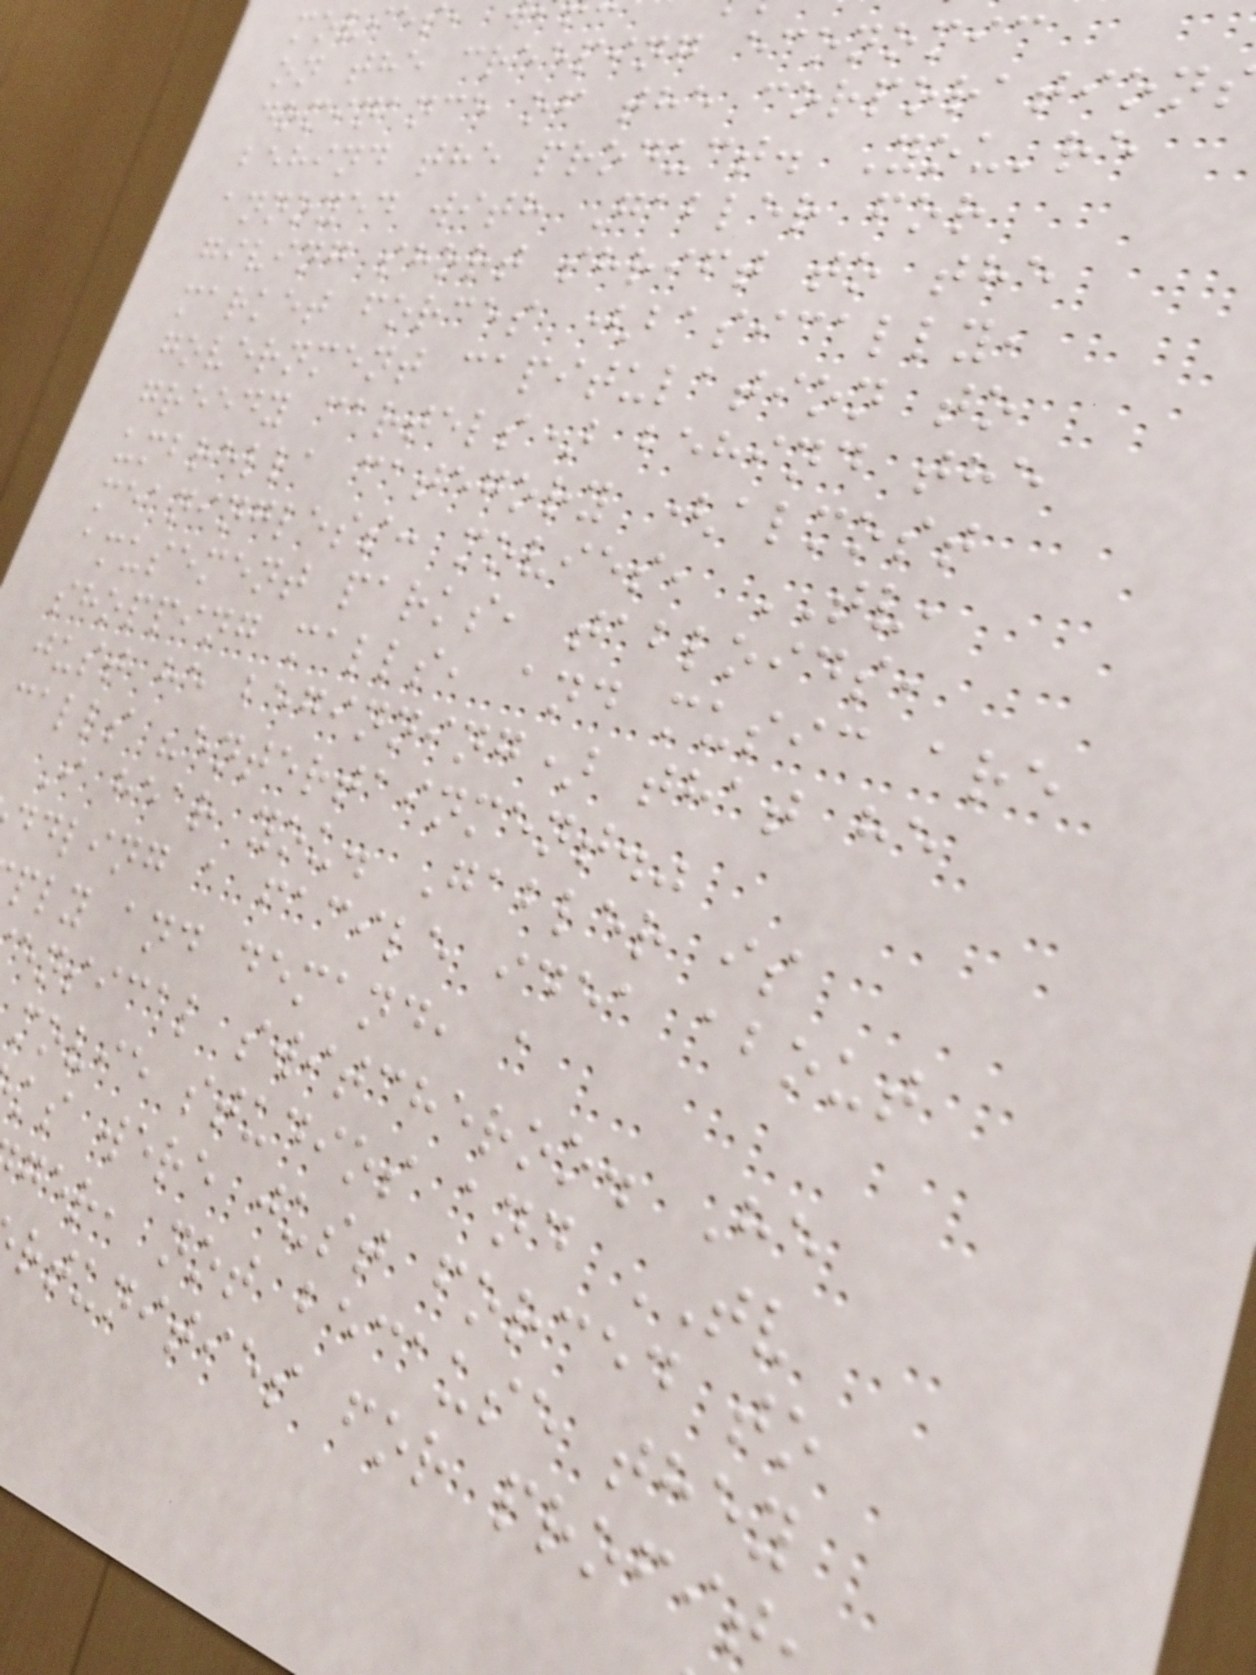on the creeping economic
dominance of the corporation
behind the product. You're
annoyed with Gabler for
giving short shrift to the
market forces (basically,
government capitulation to
greedy cartels) behind the
umbrella category (almost
meaningless: movies, TV,
amusement parks, tabloids,
shopping malls, and music are
just he beginning) that he
calls "entertainment."
I hear you. Gabler is
ddling a facile idea about
ply and demand, a
ensical switcheroo. He
movie studios and TV
ks were just forced to
ger, not because they
rtunities for profit
